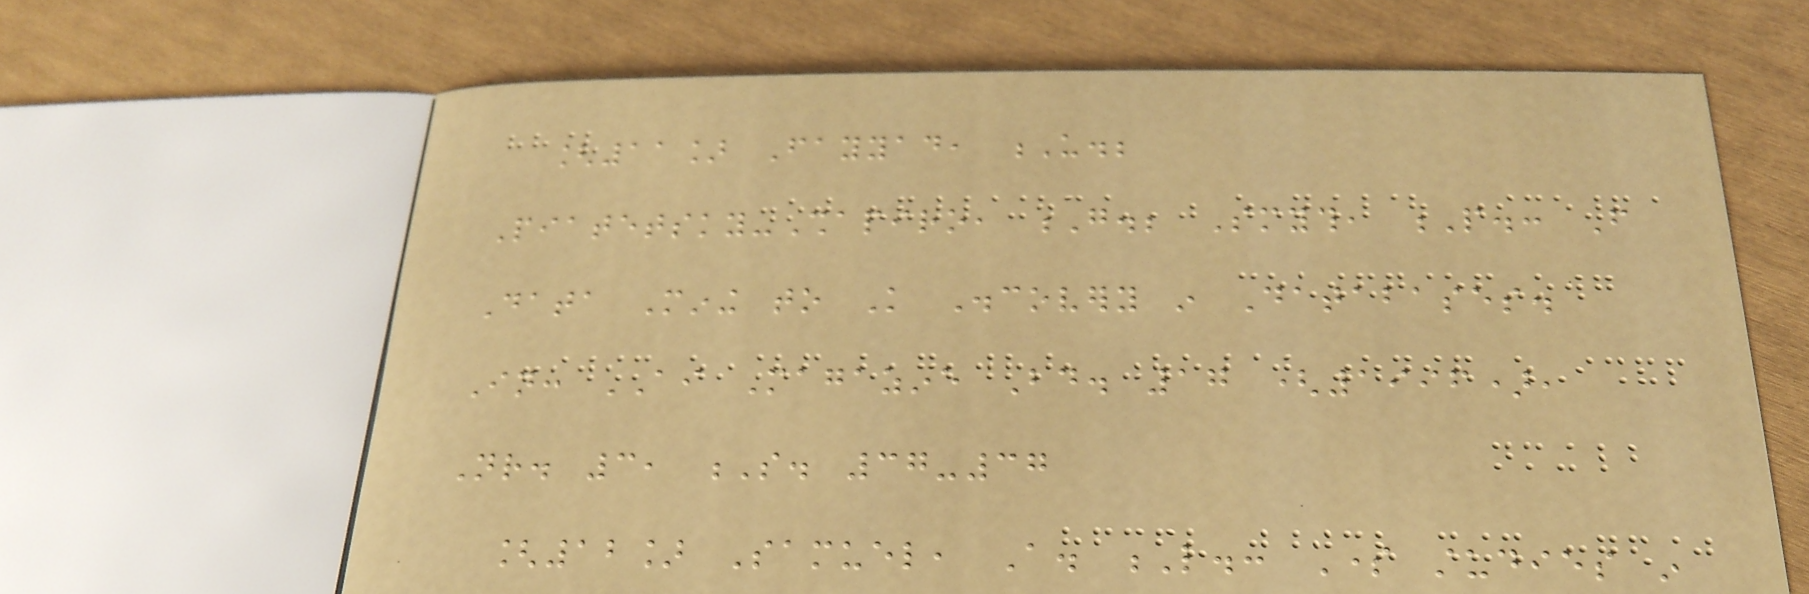[11] Fayyad, U.;
Piatetsky-Shapiro, G.; Smyth, P.: From
Data Mining to Knowledge Discovery in Databases.
In: AI Magazine Bd. 17 (1996),
Nr. 3, S. 37-37
[12] Samuel, A. L.: Some studies in
